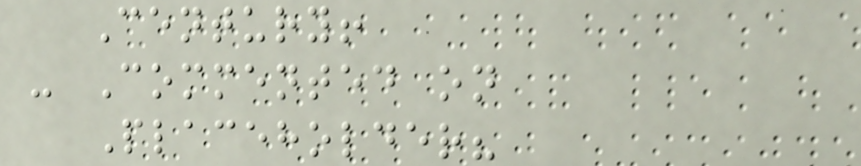Century!
- Commented on
Placeholder?
